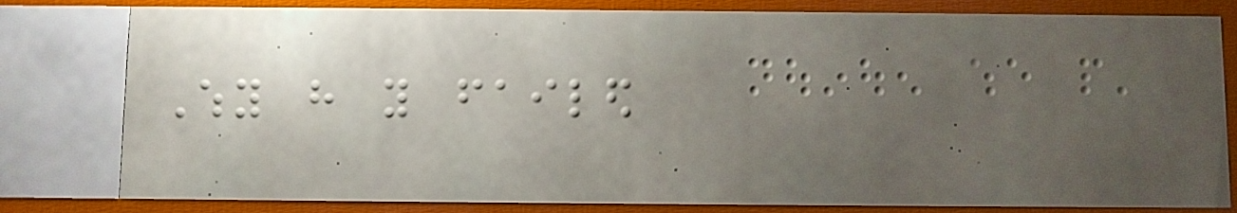Why have you failed
